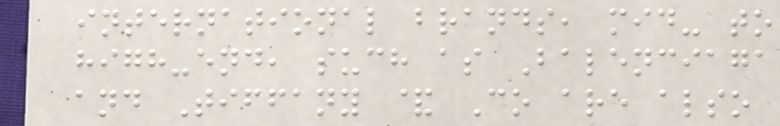international brands, mid- to
high-end, such as Balenciaga
and Tiffany & Co are also
